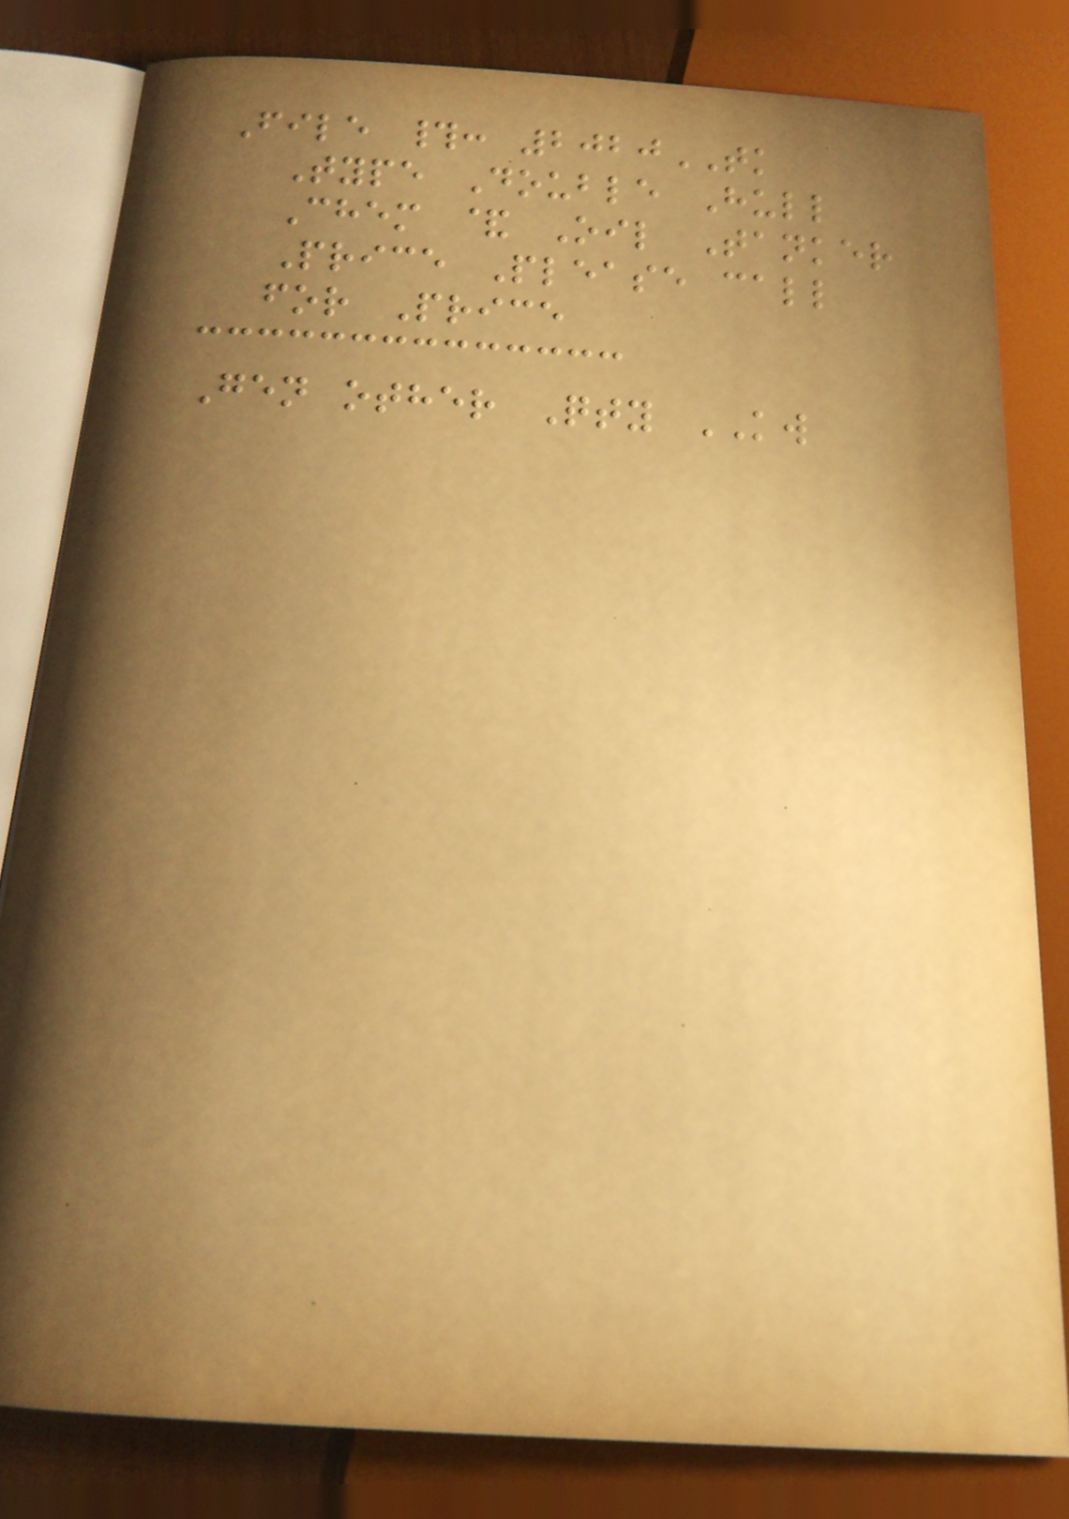File #: 2020TK
Type Double Hull
Chem & Oil Tanker
Price Please call
for Price
Gen other Qty KW
